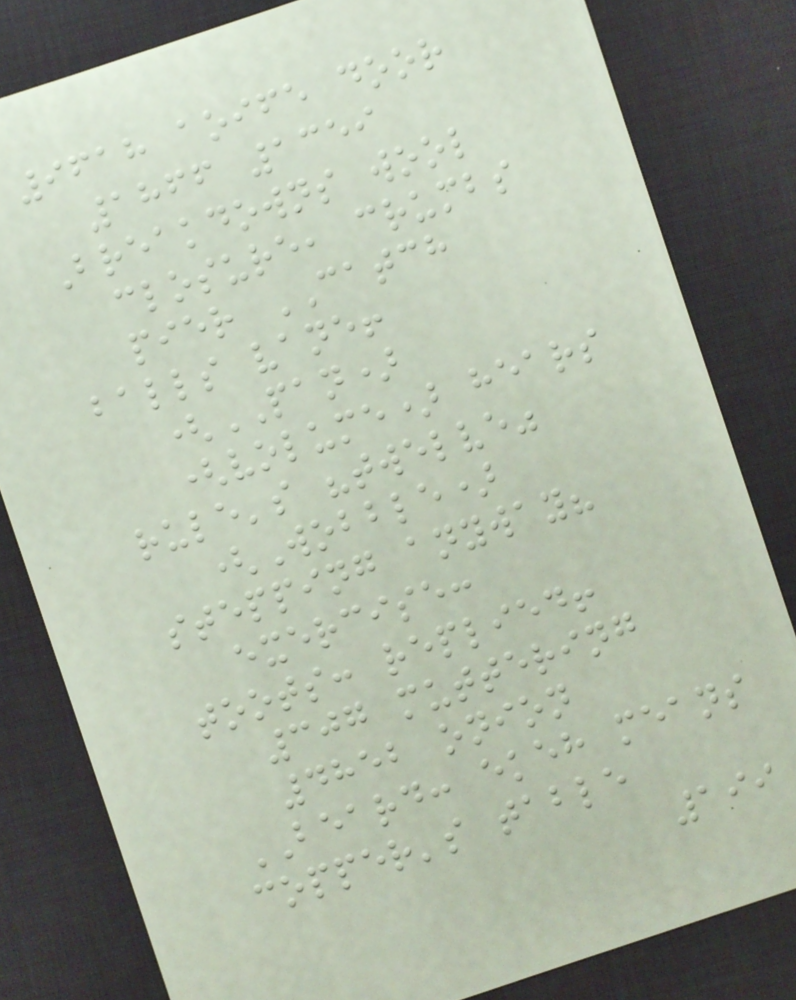9618 aoife door
1866 1359
Breakdowns wool
closure, crumbs
pier CATCH
balls vane!
(PAN)
(volume) hears
rule's "twelve"
(Wobble)
stepping anyway?
exercise:
toots: replied!
307 muttering
4852 onion
BEARD: ekeh means
copper's table
199
